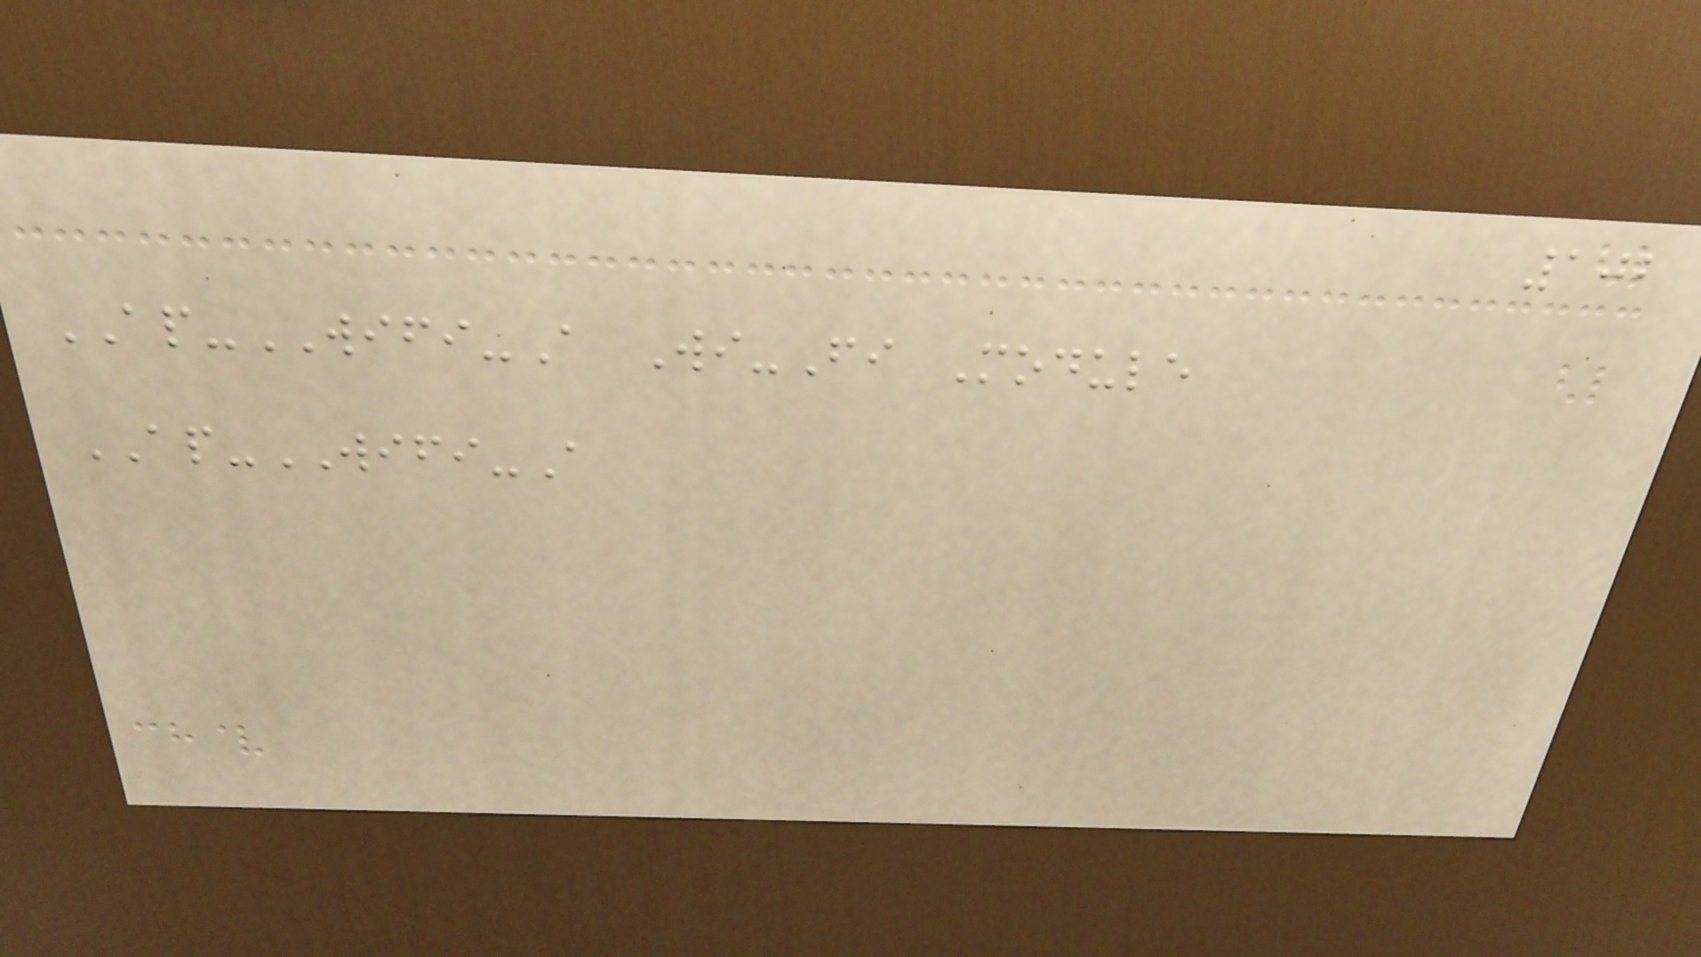102
AP-WIFI-A Wi-Fi Module
AP-WIFI-A
